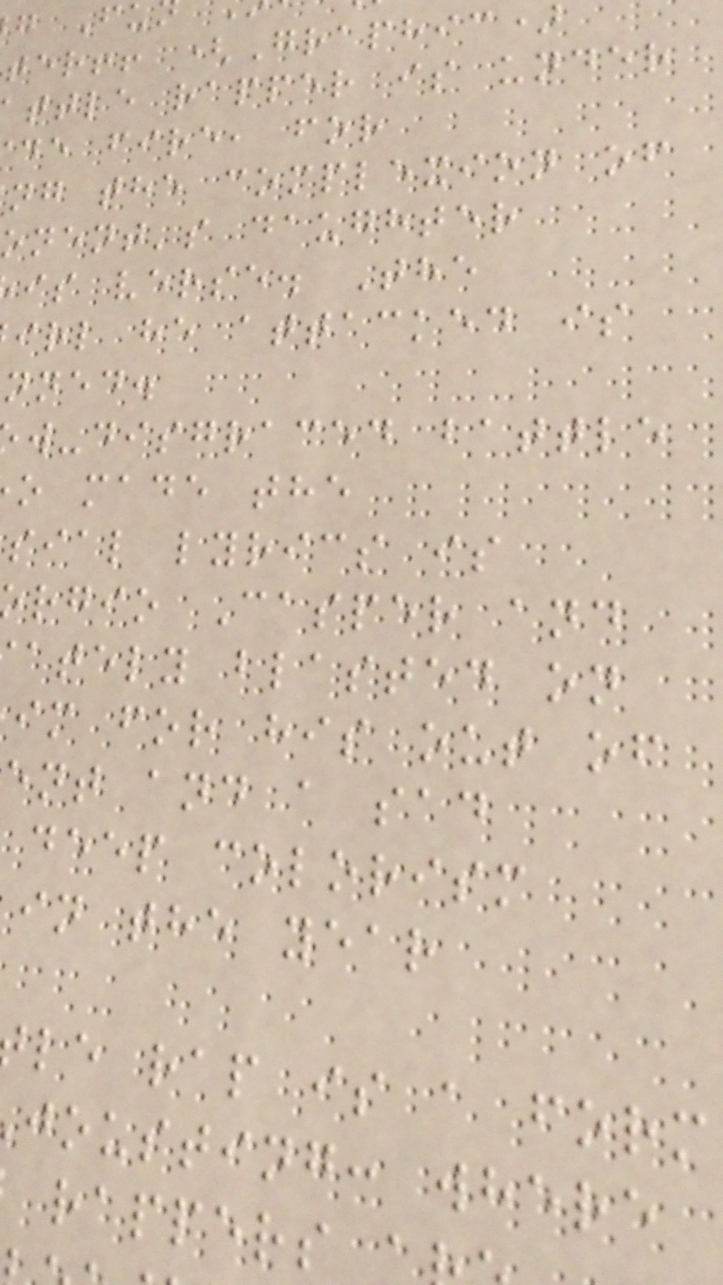ter!! (Graphic)
ttle rapper is under
de fire, for
ng the complexion of
onent's daughter
is verse. The
irl he attacked is
nned.
w-disgraced battle
o made the
sial lyrics is
rgio Casper and
ately blasted on
im for his out of
ent and a sad
deep colorism
in the year
le rap is a form
jousting: where
rappers
